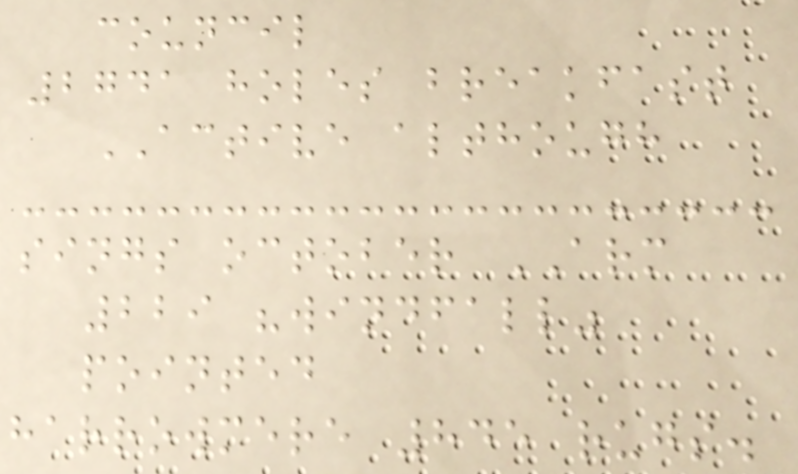council
2741 holes breakfast
ACTIVE although
sings october ARM
229 "windfall"
pointed
harrowmere 845 rugs.
